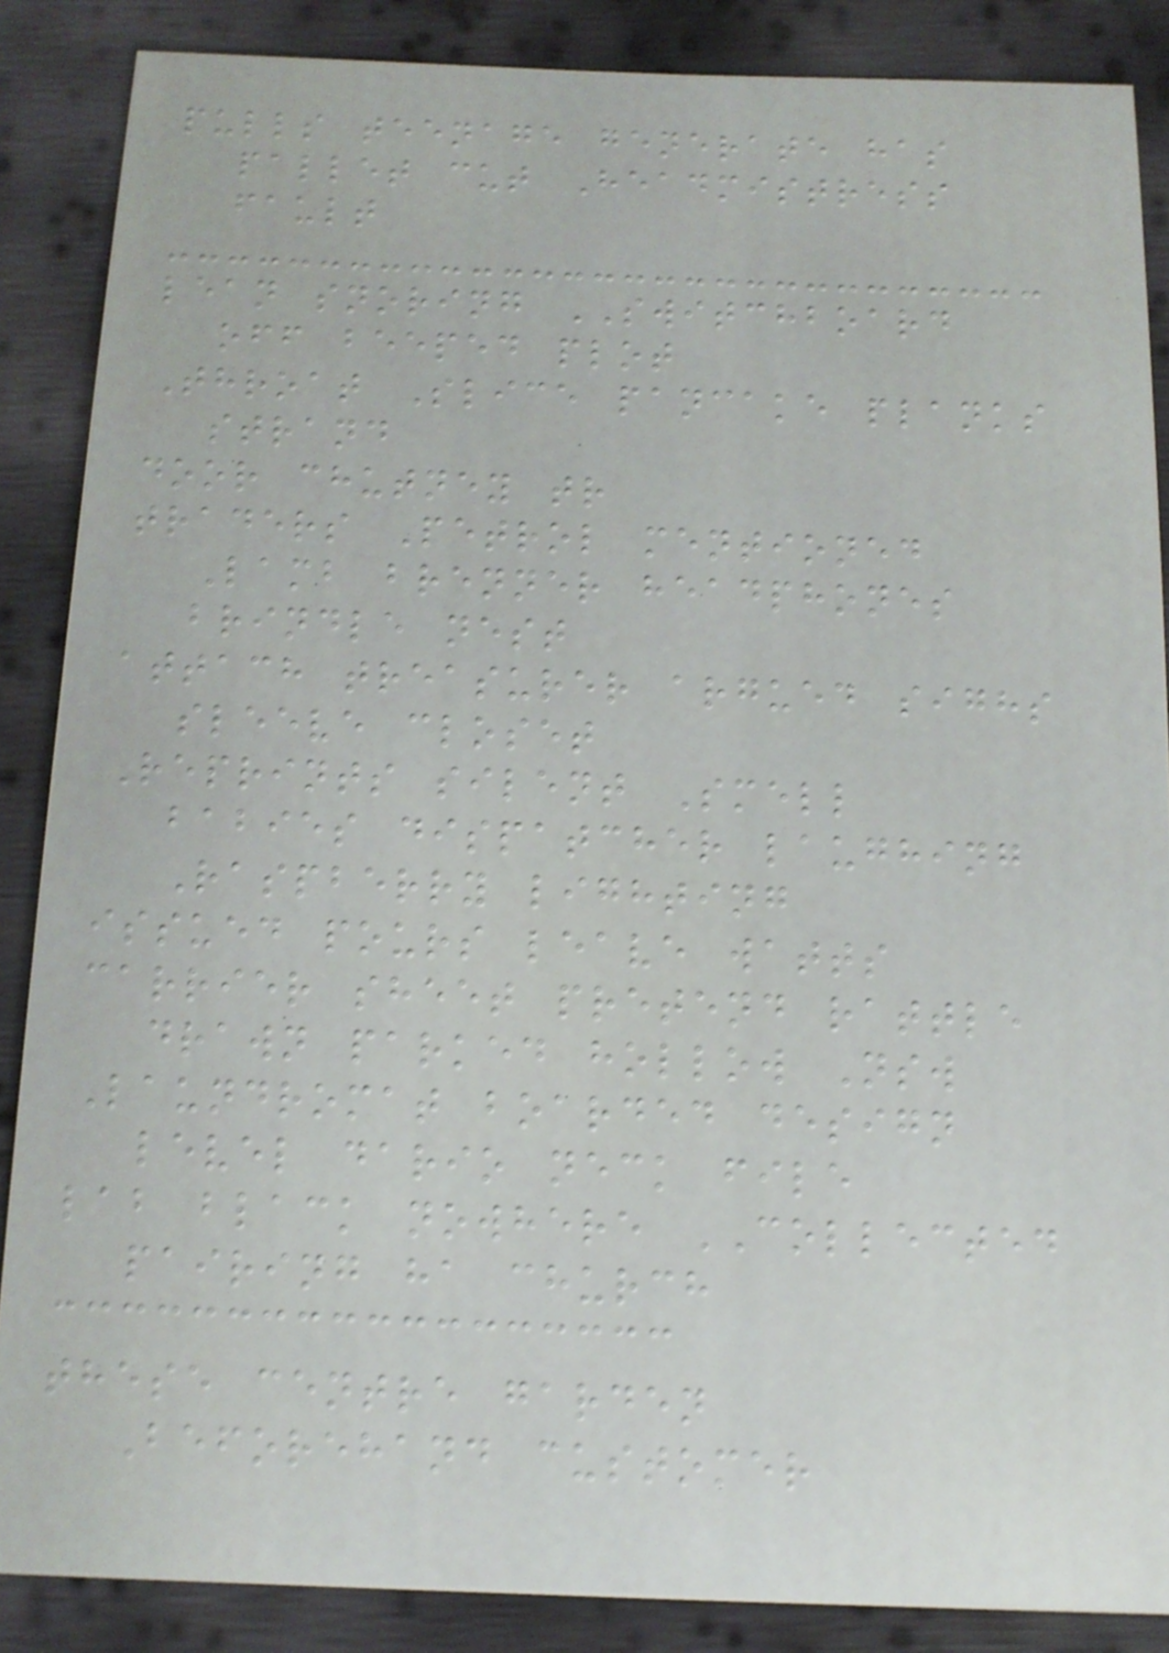pulls teenage generate has
pallet cut Headmistress
fault
lean snoring SWITCHBOARD
off beeped plot
Throat Slice pancake planks
strand
door chutney tr
traders Petrol mentioned
Lamb brenner headphones
brindle nest
attach treasurer argued sighs
sleeve closet
Reprints silent Smell
babies dispatcher laughing
Raspberry lighting
issued pours leave watts
carrier sheet pretend rattle
drawn parked hollow Nsw
Laundromat boarded design
level dario neck file
lab black nowhere COLLECTED
pairing ha church
these centre garden
Beforehand customer
